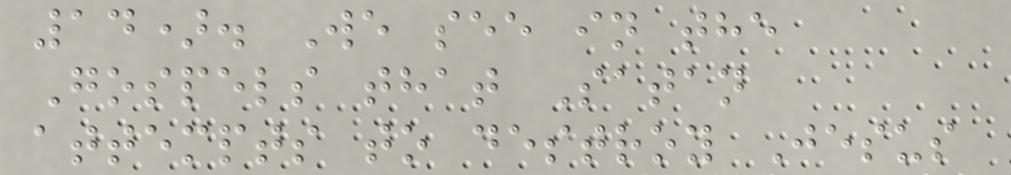14). We see in the
Gospels that Satan
attempts to destroy Jesus
